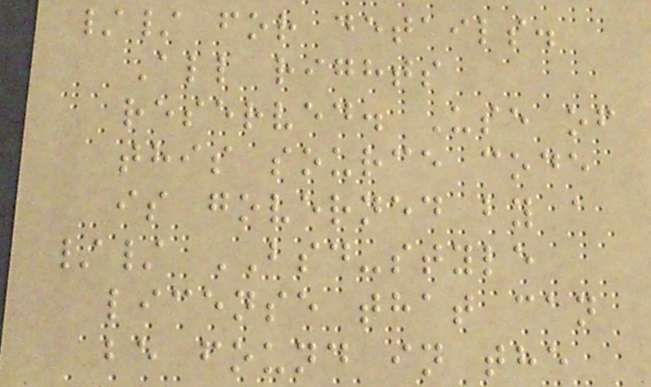// for details.
All rights
reserved. Use of
this source code
is governed by a
// BSD-style
license that can
be found in the
